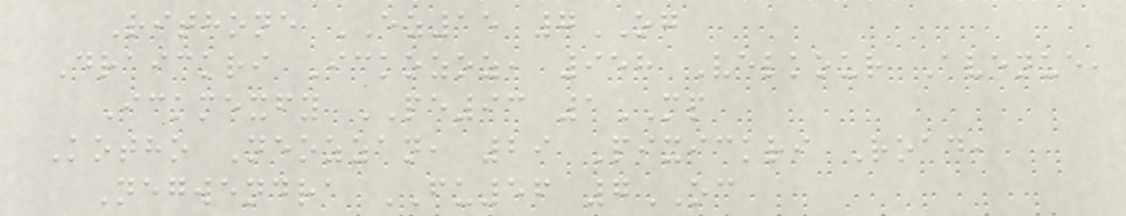Rithone EZ15 7OG
Draickri Ickozoz, 958 Velkour Avenue,
Ickmexfy PE93 1MP
Kotho Neozzan, 29 Pixickri Road,
Negwendra FU56 7OC
